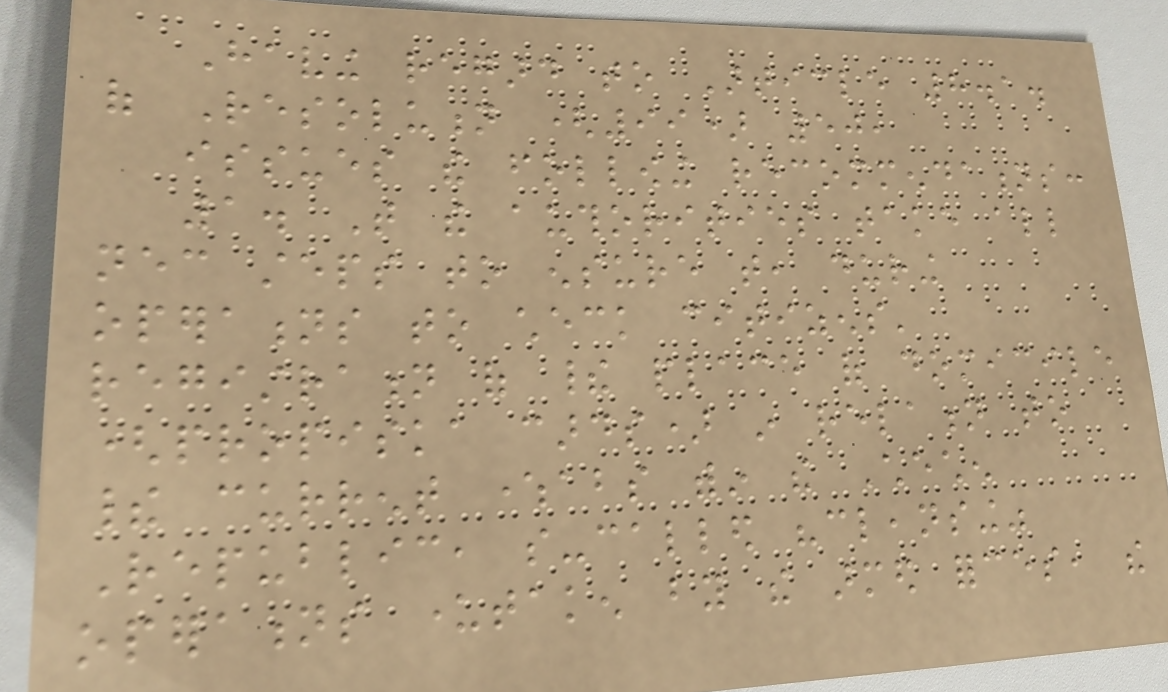Having regard to Article 8.1.
of Resolution (99) 50,
issues the following recommendations:
1. That the authorities take all
necessary steps to ensure that, during
operations to check citizens'
registration of their place of domicile
(propiska cards) in relation to
their current whereabouts within the Chechen
Republic, so-called "cleansing"
operations undertaken by the armed forces, the
